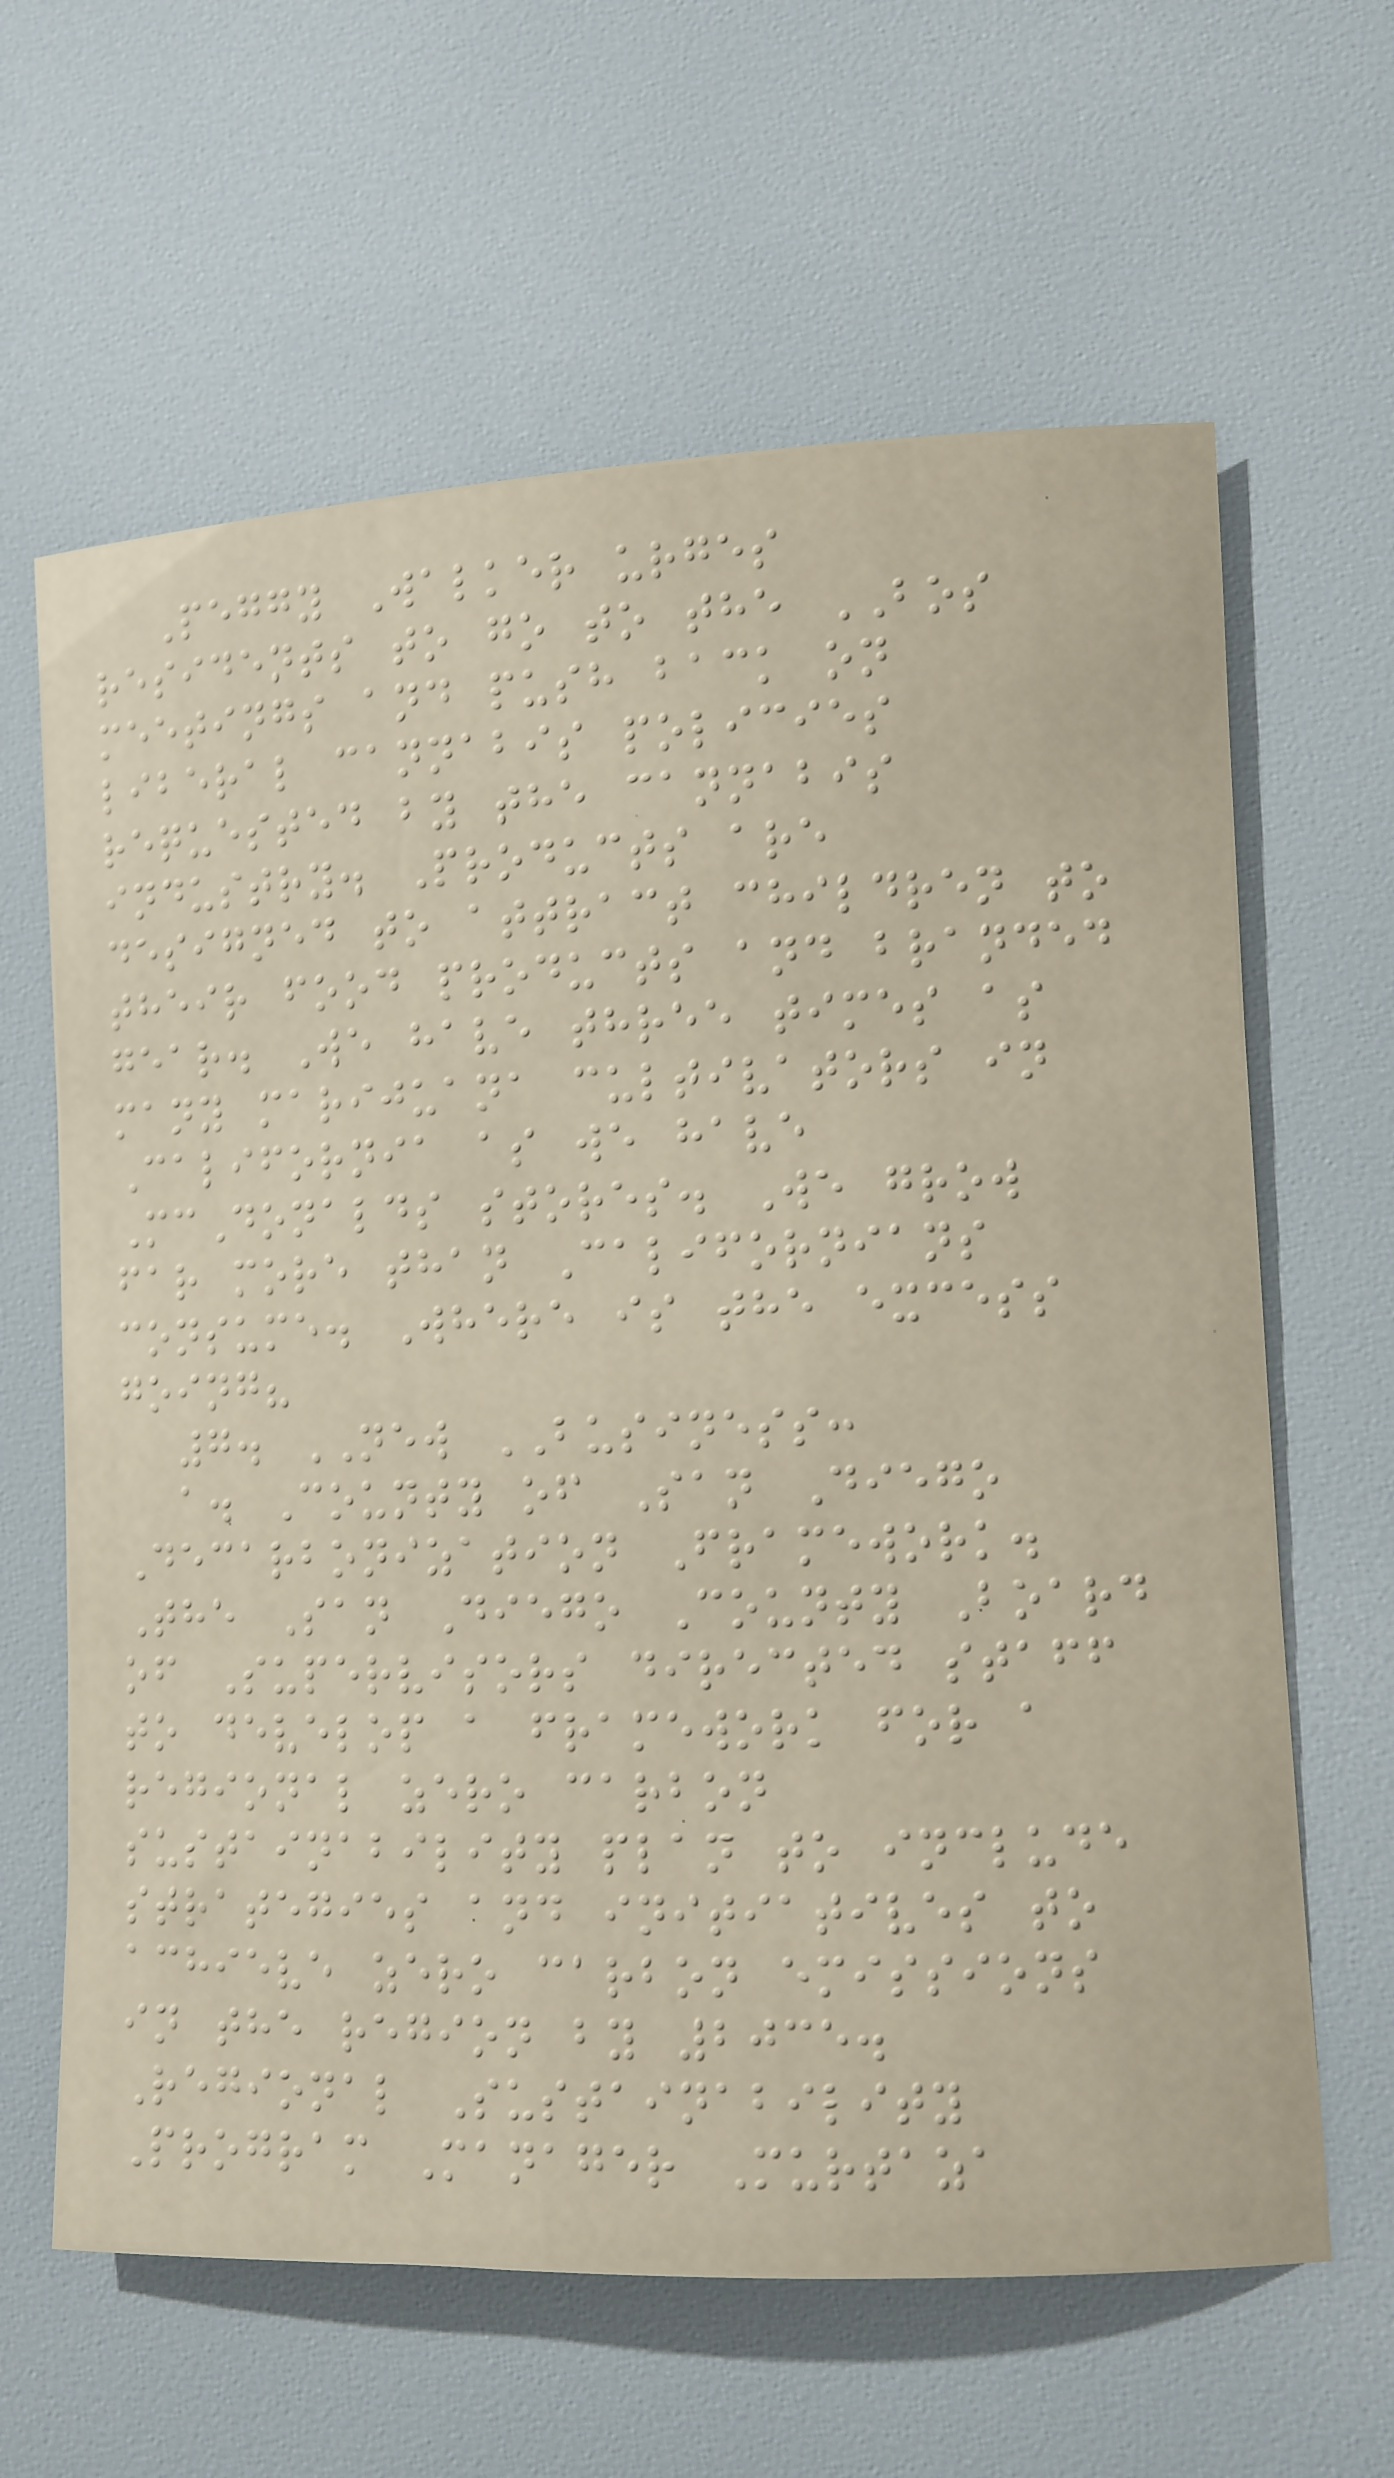Peggy Walker urges
residents to go to the BOS
meetings and push back on
liberal cannabis policies
requested by the cannabis
industry. Products are
designed to attract children to
their food products and branded
gear. We have three times as
many marijuana cultivators in
California as we have
McDonalds stores. We grow
far more than Californians
consume. Where is the excess
going?
7. NEW BUSINESS:
a. County of San Diego
Decarbonization Framework.
The San Diego County Board
of Supervisors directed staff
to develop a framework for a
regional zero carbon
sustainability plan to include
strategies and initiatives to
achieve zero carbon emissions
in the region by 2035.
Regional Sustainability
Program Manager Murtaza
